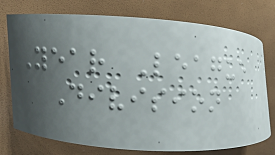Year League
Division
